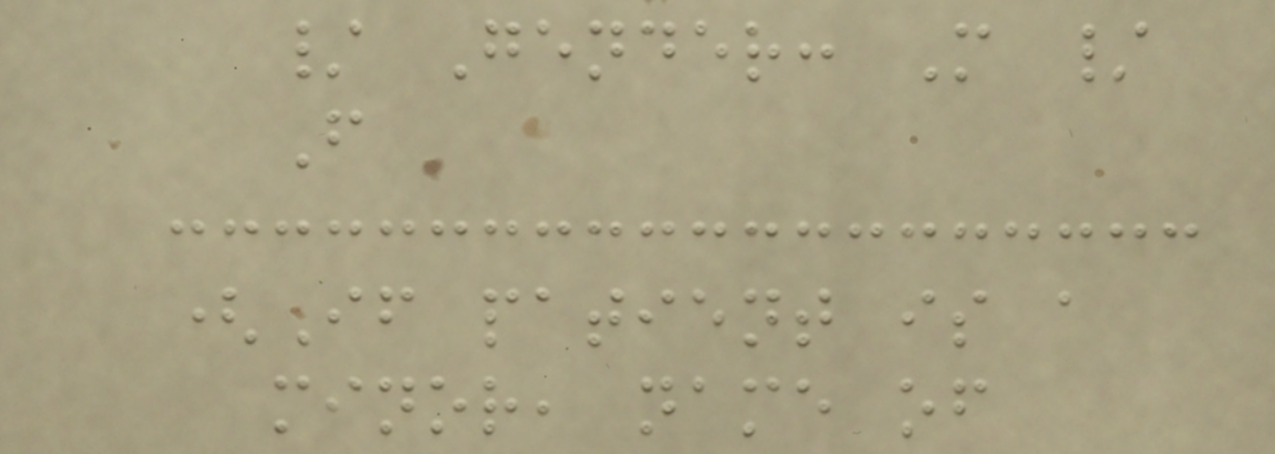/ Gender: M /
F
(If patient is a
minor, name of
